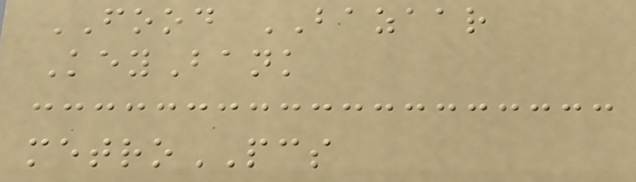FOOD BAZAAR
KeyBank
metroPCS
